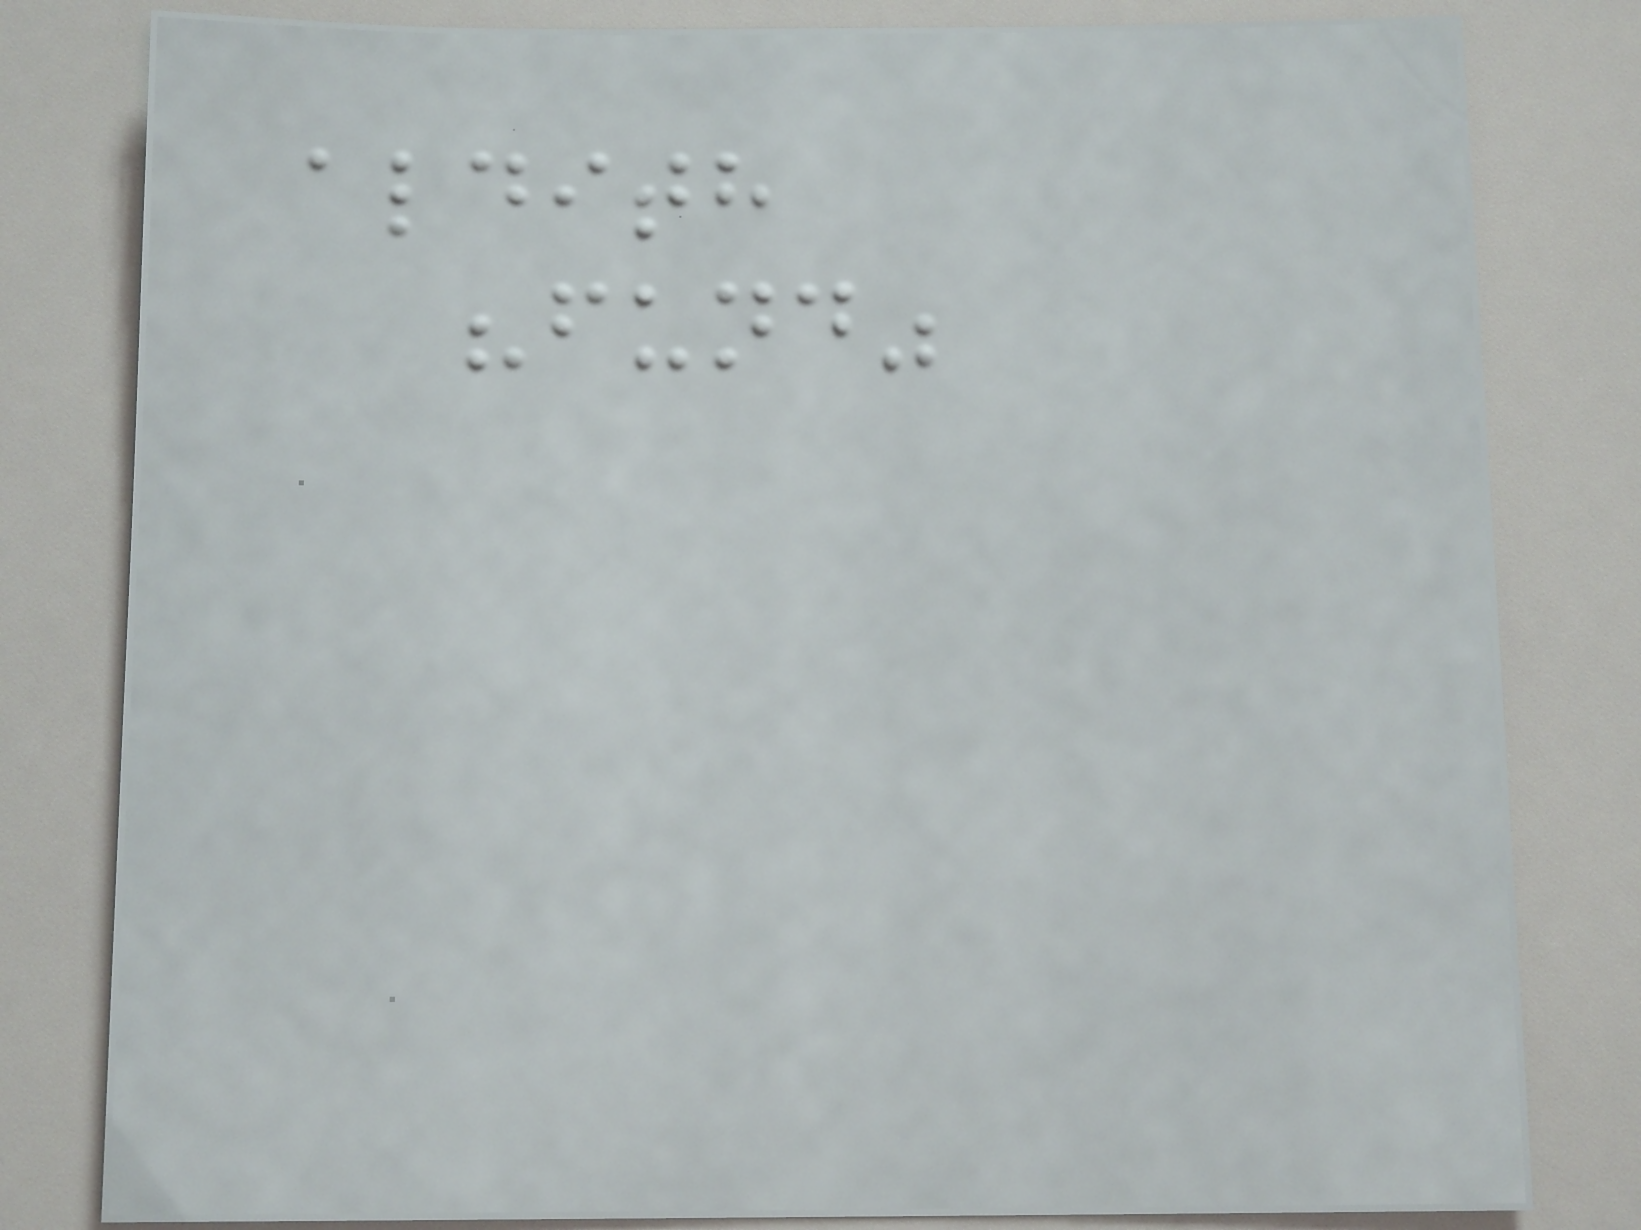aldith
"fund"
